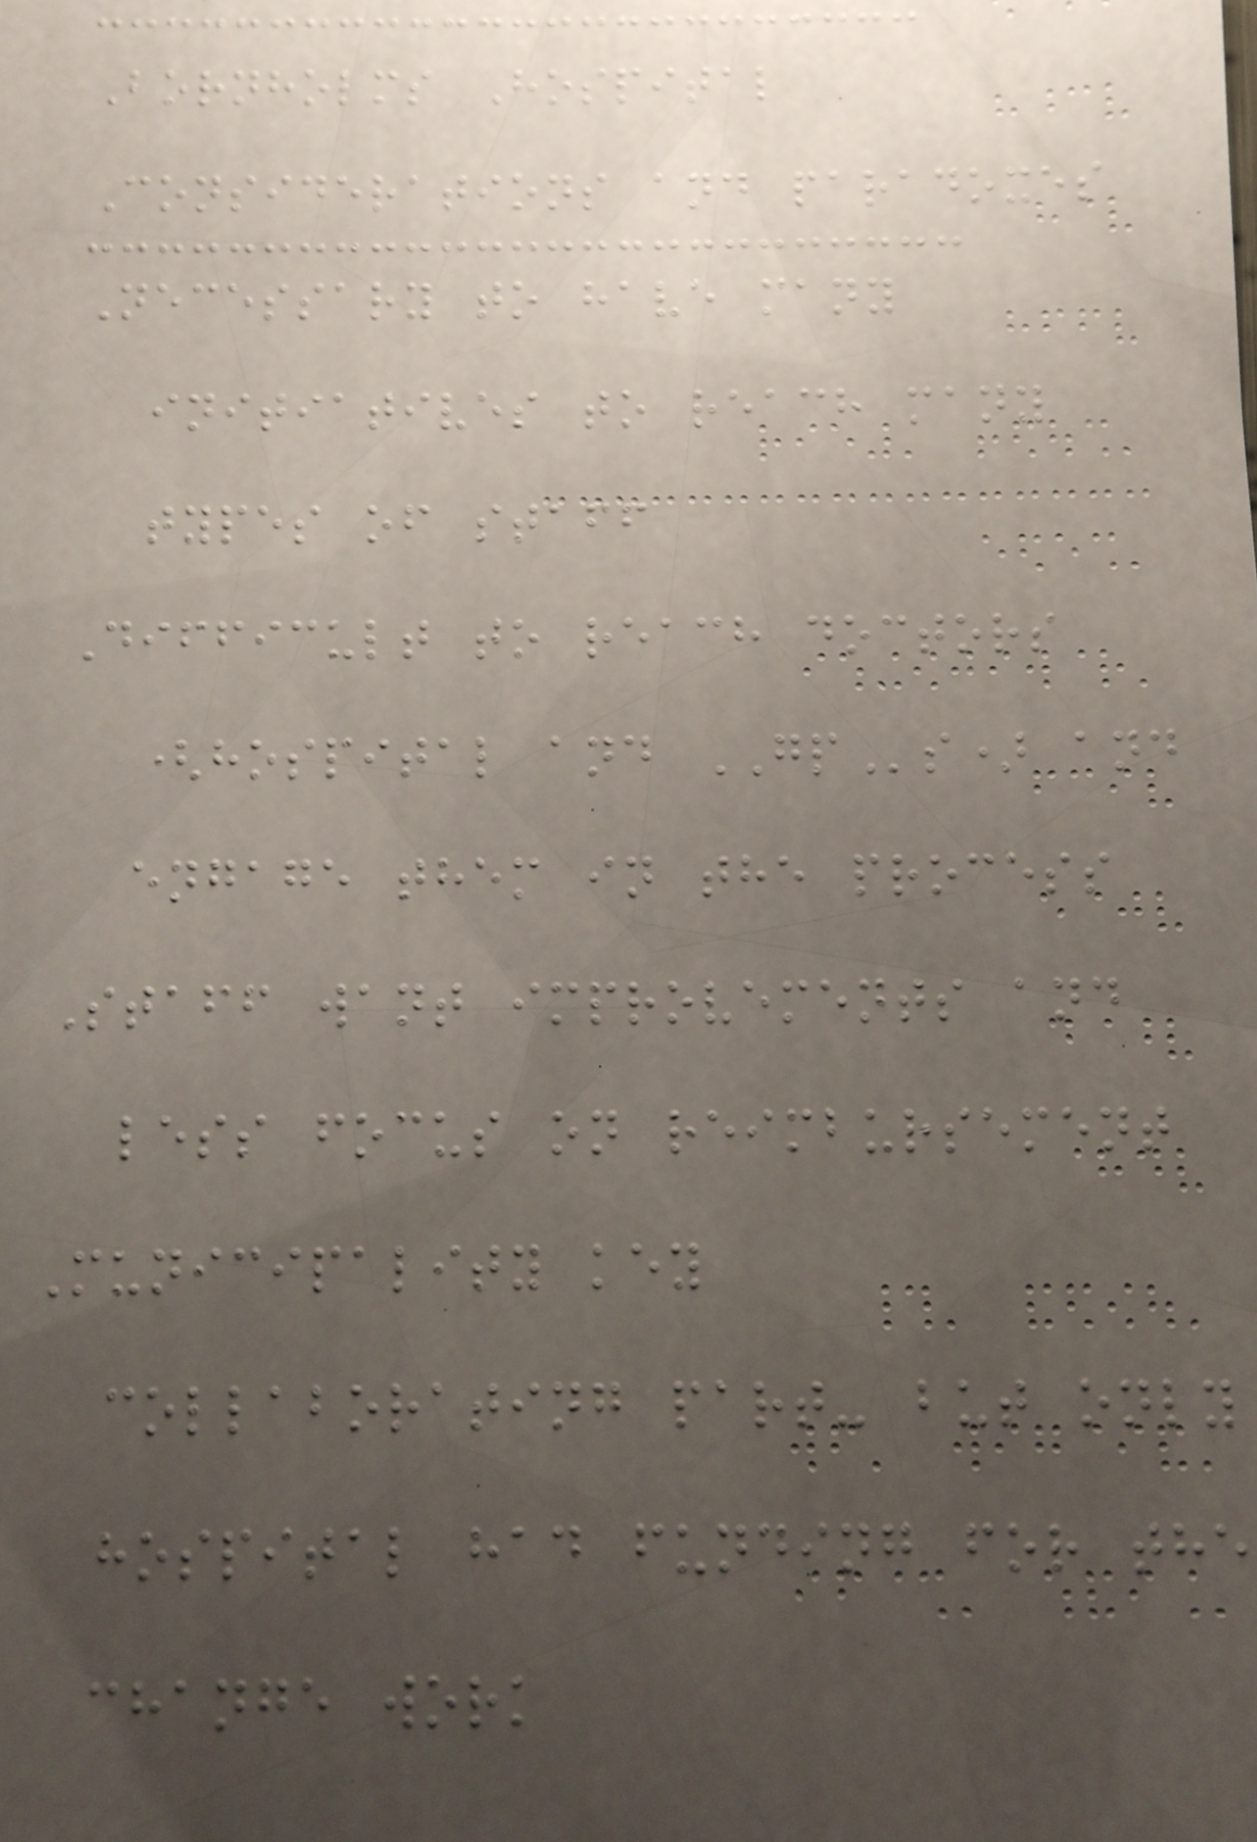Bornholms Hospital
Considerations and paradoxes
Necessary to have many
initiatives to reach many
types of staff
Difficult to reach doctors
(hospital and GPs) and
engage them in the process
Staff want improvements and
less focus on reimbursement
Municipality key
collaborating part- but only
hospital had funding for the
change work
